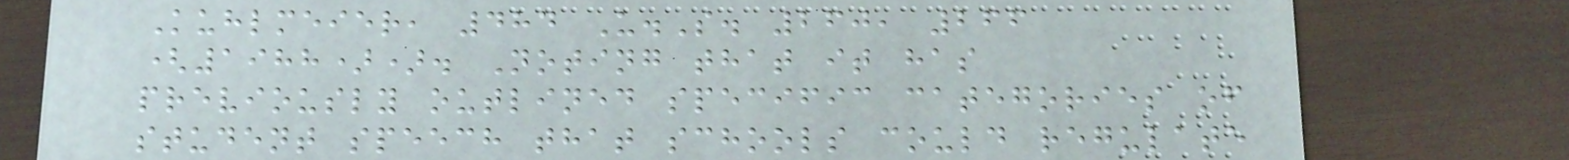Kuhlmeier, 484 U.S. 260, 266
(1988)). Noting that it has
previously outlined specific categories of
student speech that schools could regulate
